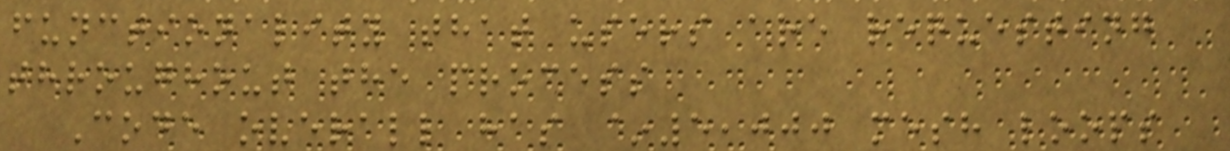functionality that users are requesting
throughout the process
Code overall has ~5,000 mesh loops
